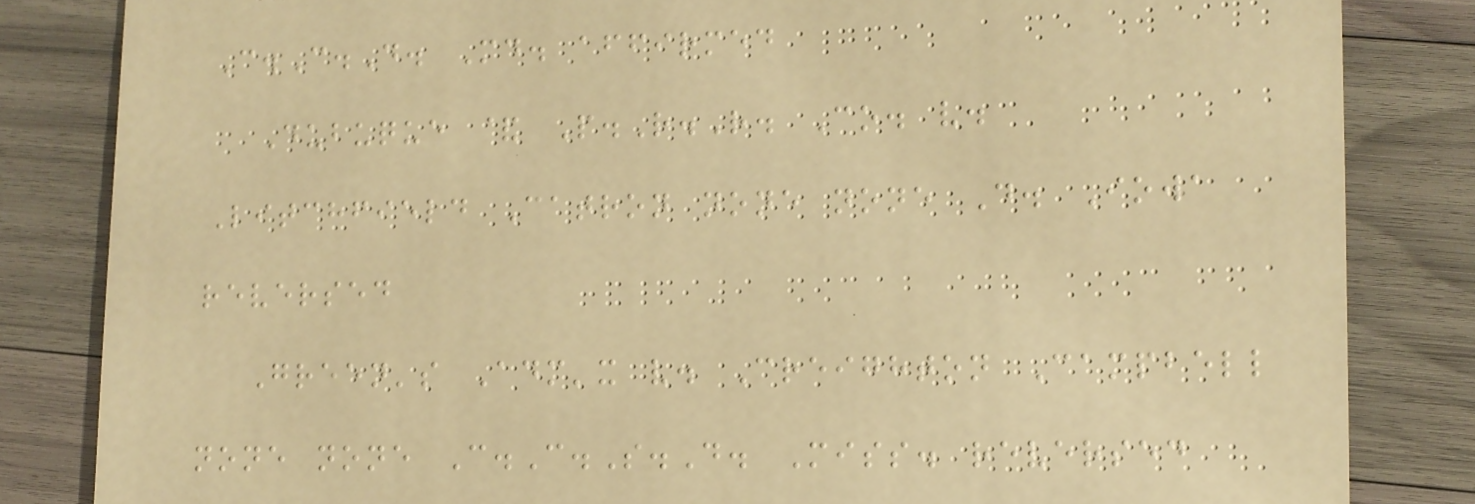C.C.D. Md. affirmed
Dubuque & P.R.R. Co. v.
Litchfield Catron none none D. Iowa
reversed
Green's Adm'x v. Creighton Campbell
none none C.C.S.D. Miss. reversed
